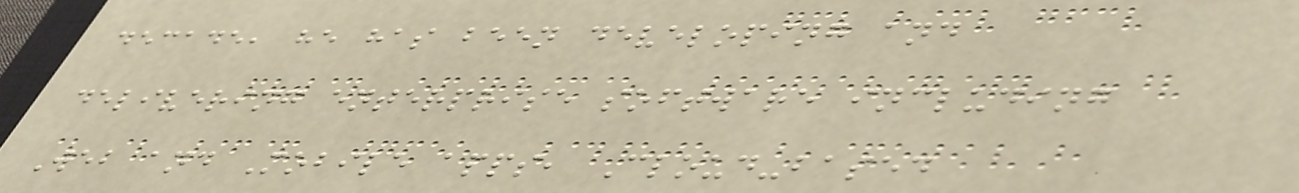decade, he has been developing and
delivering enterprise software including
Web and Mobile apps, Cloud-based
